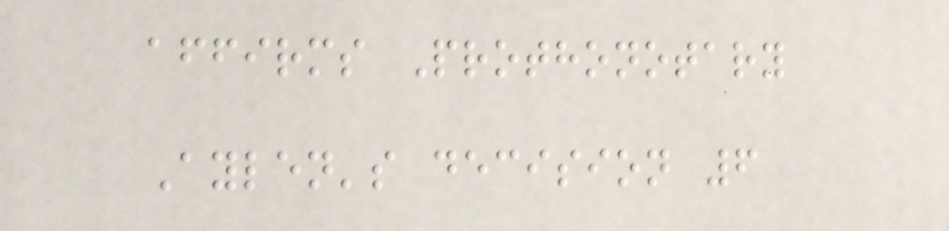affirms Prothonotary
Aylen's decision 6
